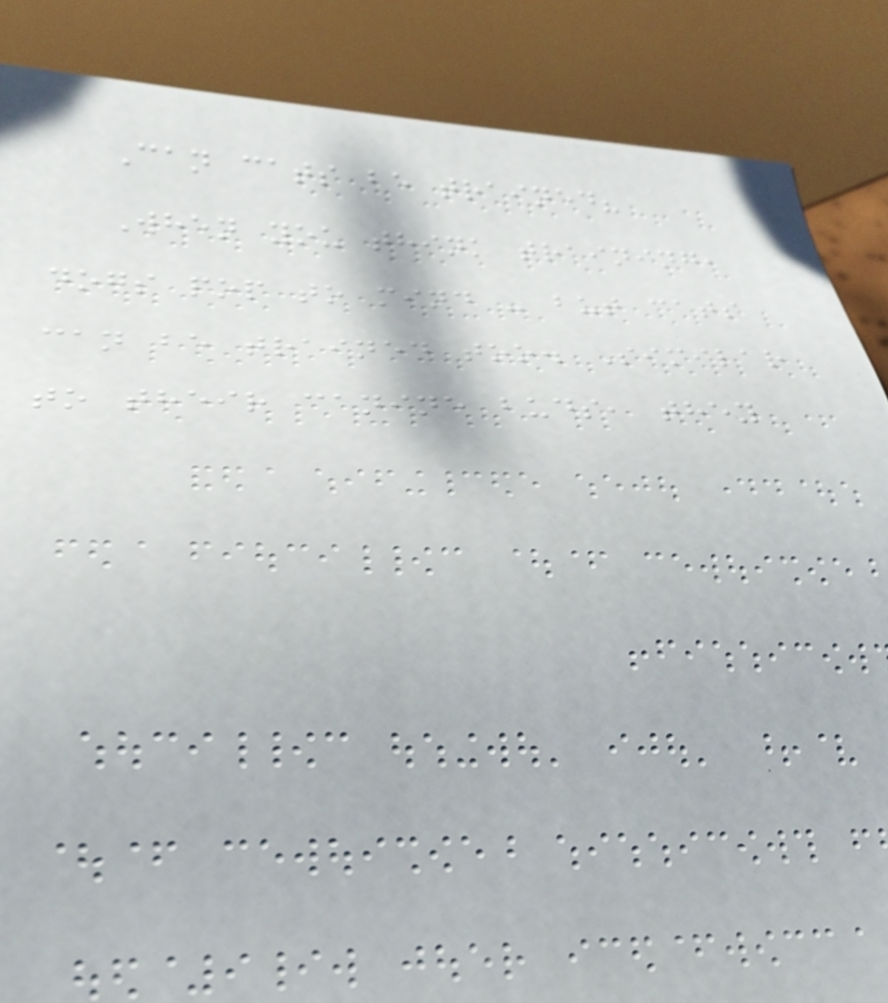Can cats be trained?
When you think training,
dogs pop to mind - but cats
can be trained too. Similar
to their canine buds, they
